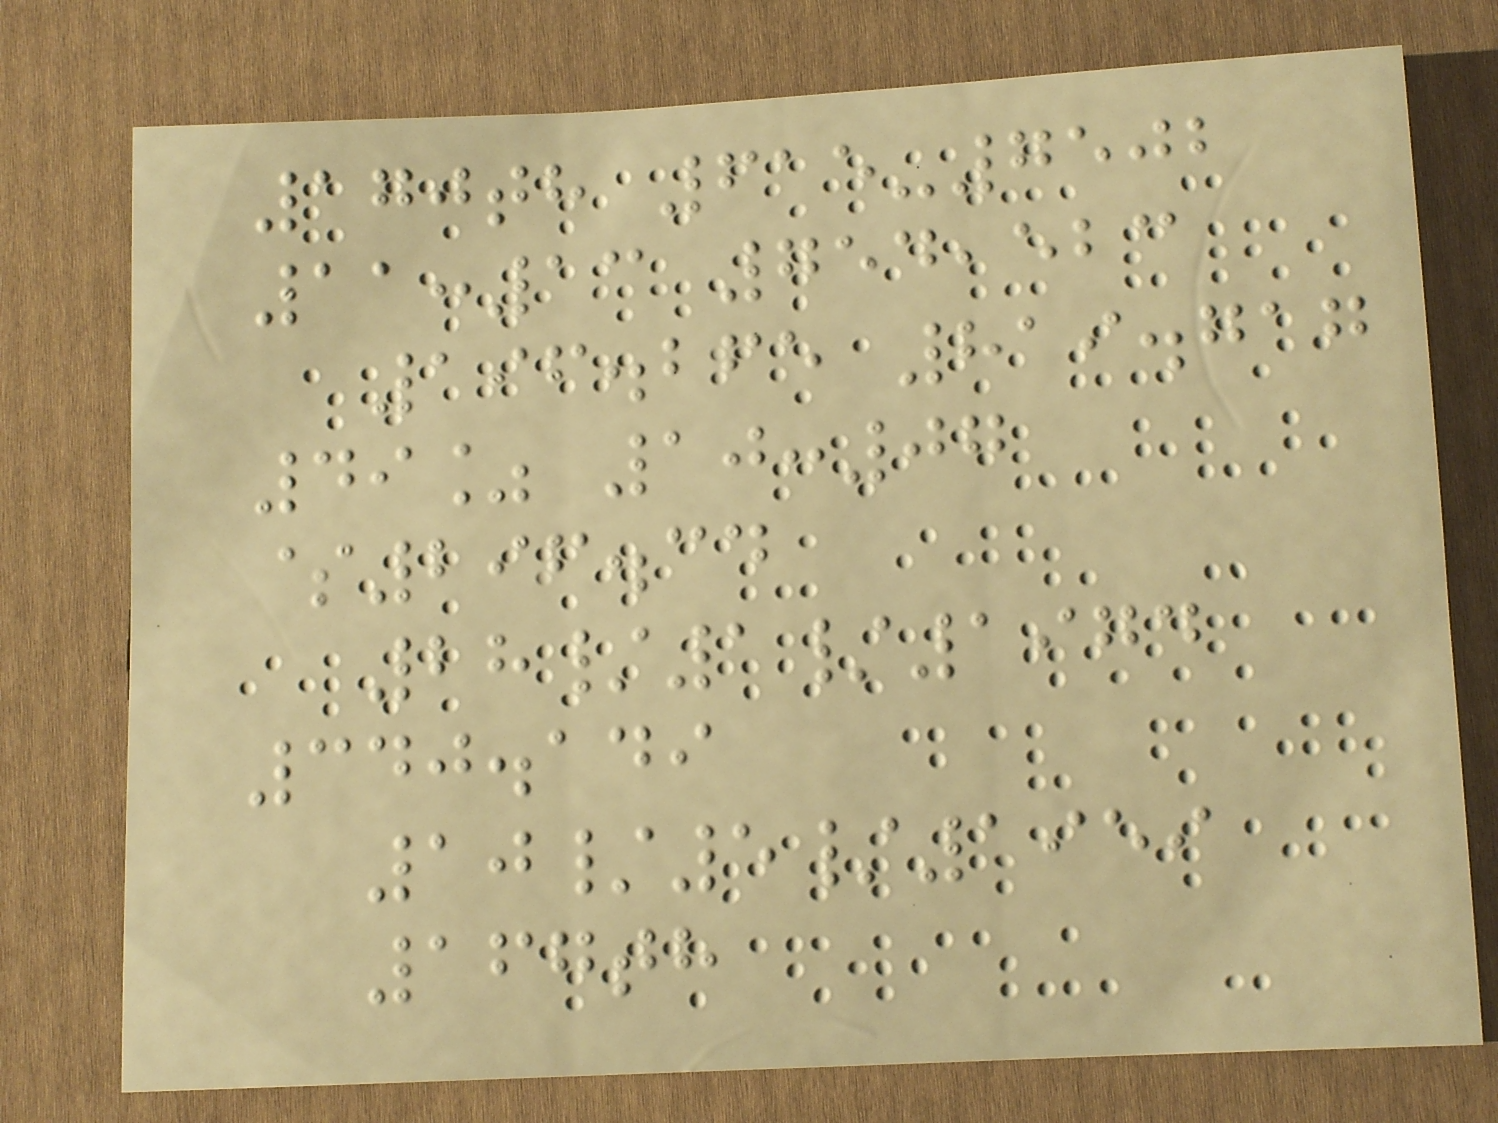170th 615-7502
11:13 754,523
196.265 819.717
49% 10:07
$296.34
28/1/1974
340.149
10/5/1959
167th
